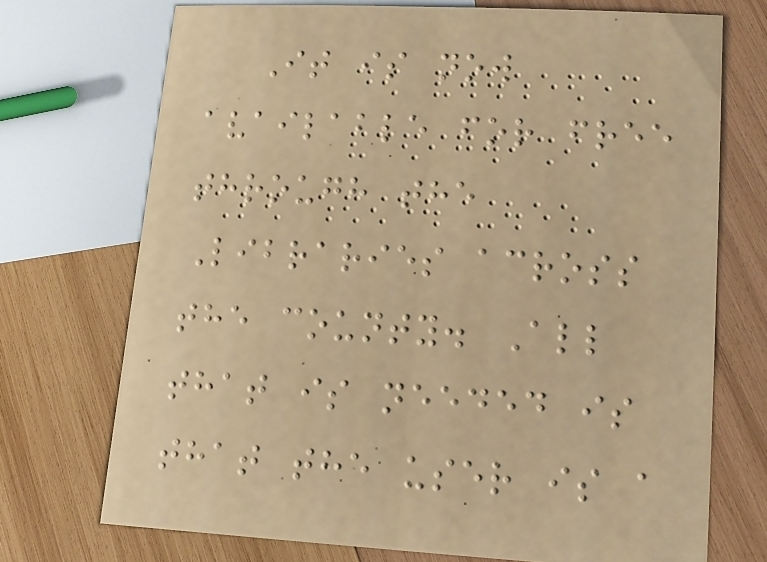It is now
available for free
through the
Libraries across
the county. All
that is needed is
that the user is a
